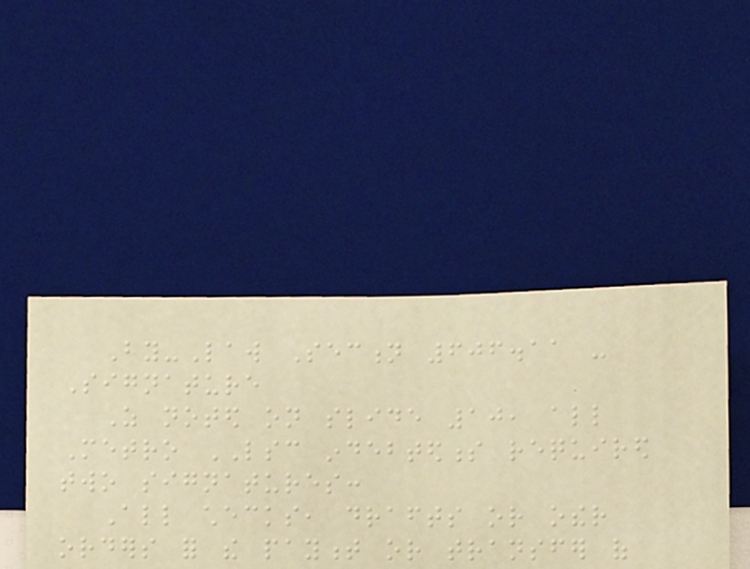By-Law Section 606.11 -
Signature
As noted on slide 10, all
Metro LSC indebtedness required
two signatures:
All checks, drafts or other
orders for the payment or transfer of
